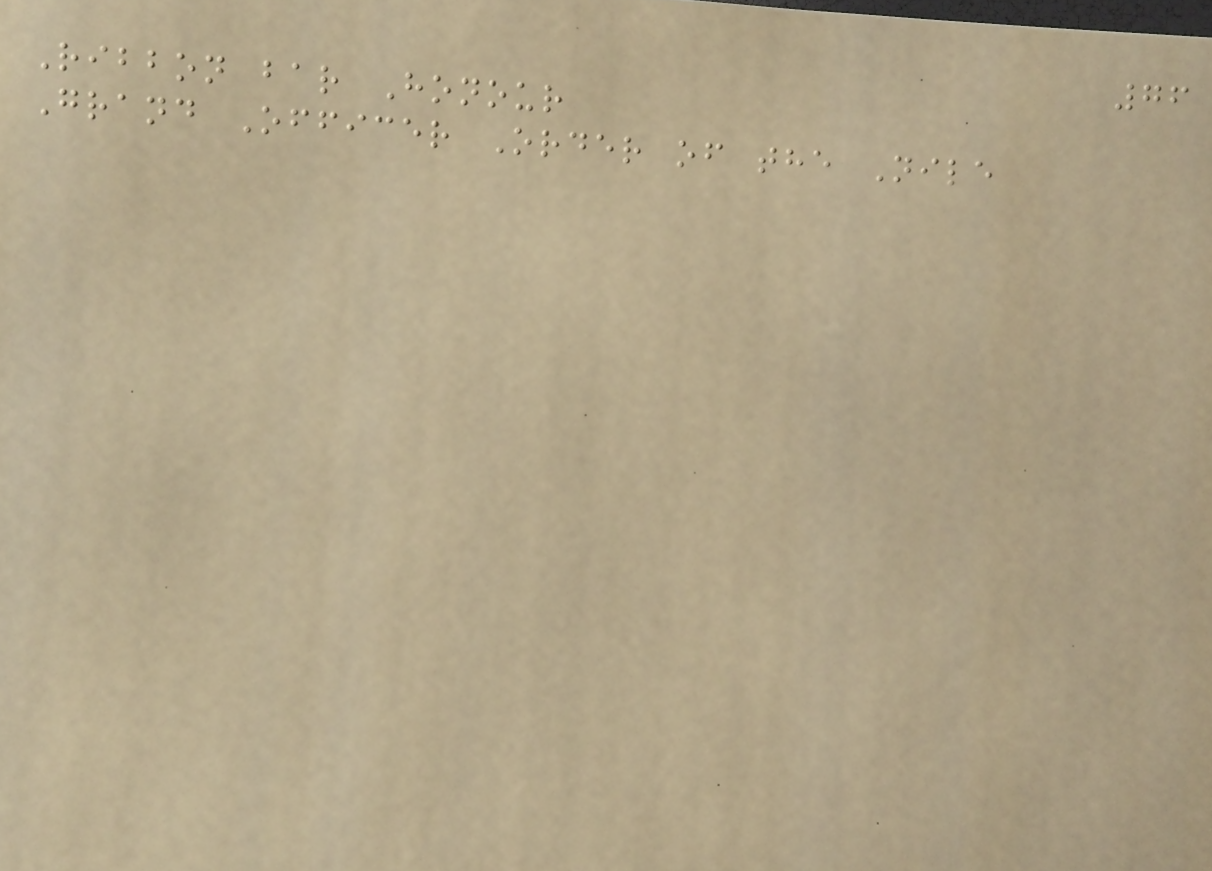76
Ribbon bar Honour
Grand Officer Order of the Nile
